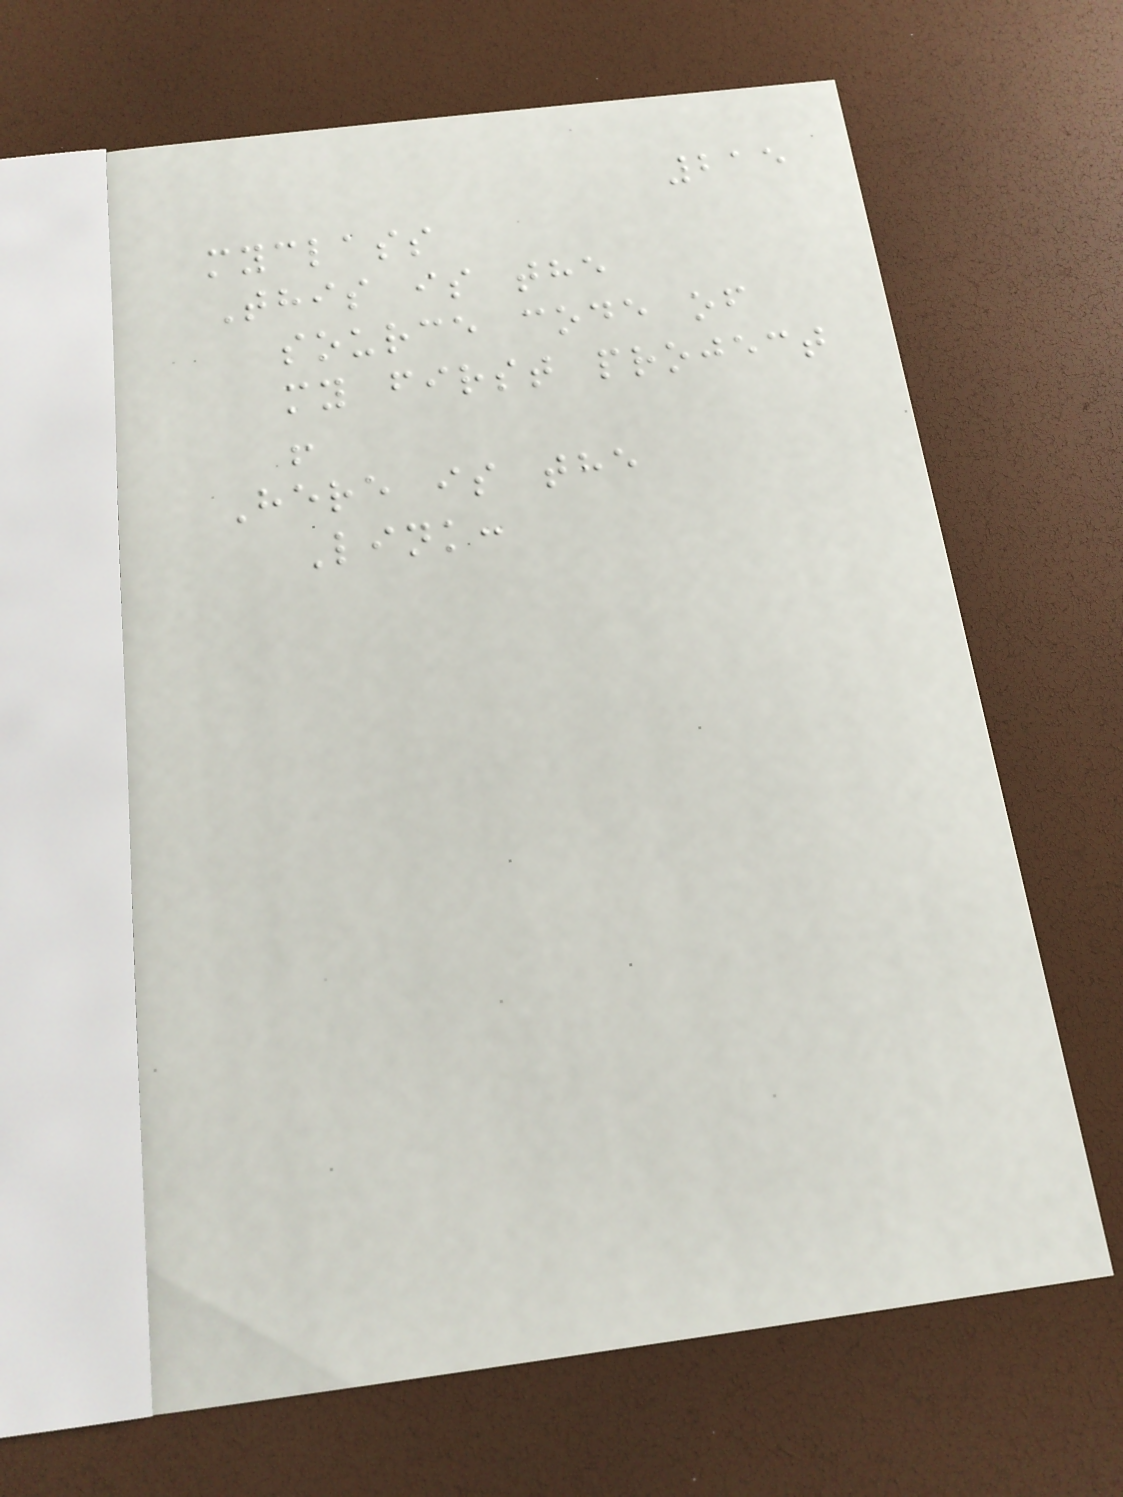215
myclass
This is the
source code of
my first project
!
Here is the
Link:
